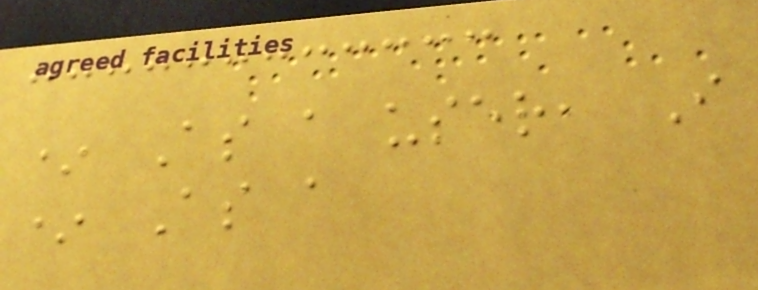* As a user, I
* As a
